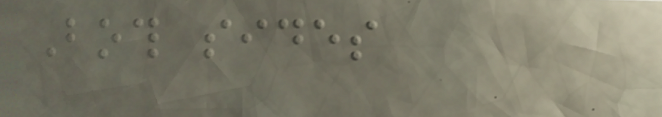Both sides
